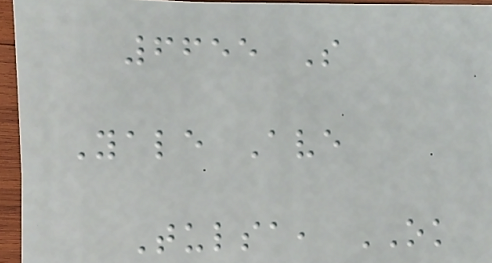6655 S
Yale Ave
Tulsa, OK
